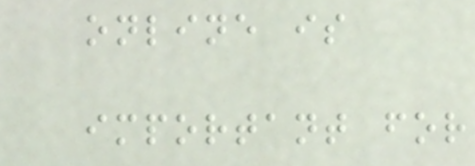online is
important for
